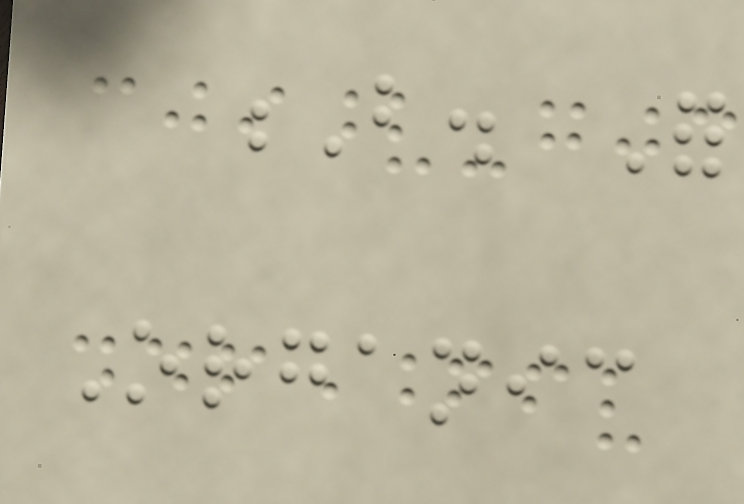B. For
Organic
